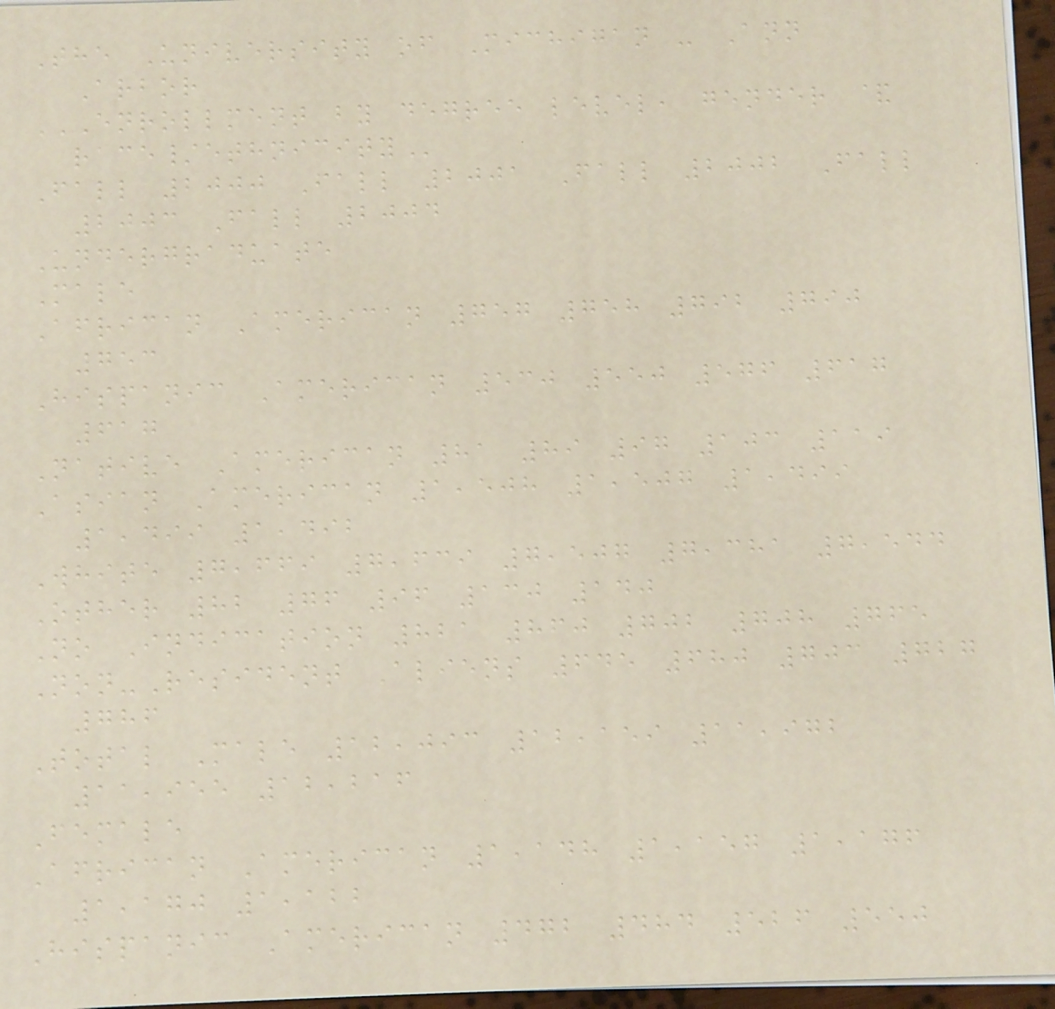The University of Michigan - Ann
Arbor
ENROLLMENT BY DEGREE LEVEL, GENDER &
RACE/ETHNICITY
Fall 2000 Fall 2001 Fall 2002 Fall
2003 Fall 2004
Undergraduate
Male
African American 757 758 792 790
753
Hispanic American 530 550 576 617
617
Native American 81 89 97 103 119
Asian American 1,508 1,507 1,499
1,499 1,492
White 7,669 7,639 7,507 7,381 7,544
Other 82 76 96 130 140
No Indication 821 860 702 708 765
Non-Resident Aliens 645 680 703 727
786
Total Male 12,093 12,159 11,972
11,955 12,216
Female
African American 1,148 1,157 1,176
1,170 1,122
Hispanic American 472 484 526 550
